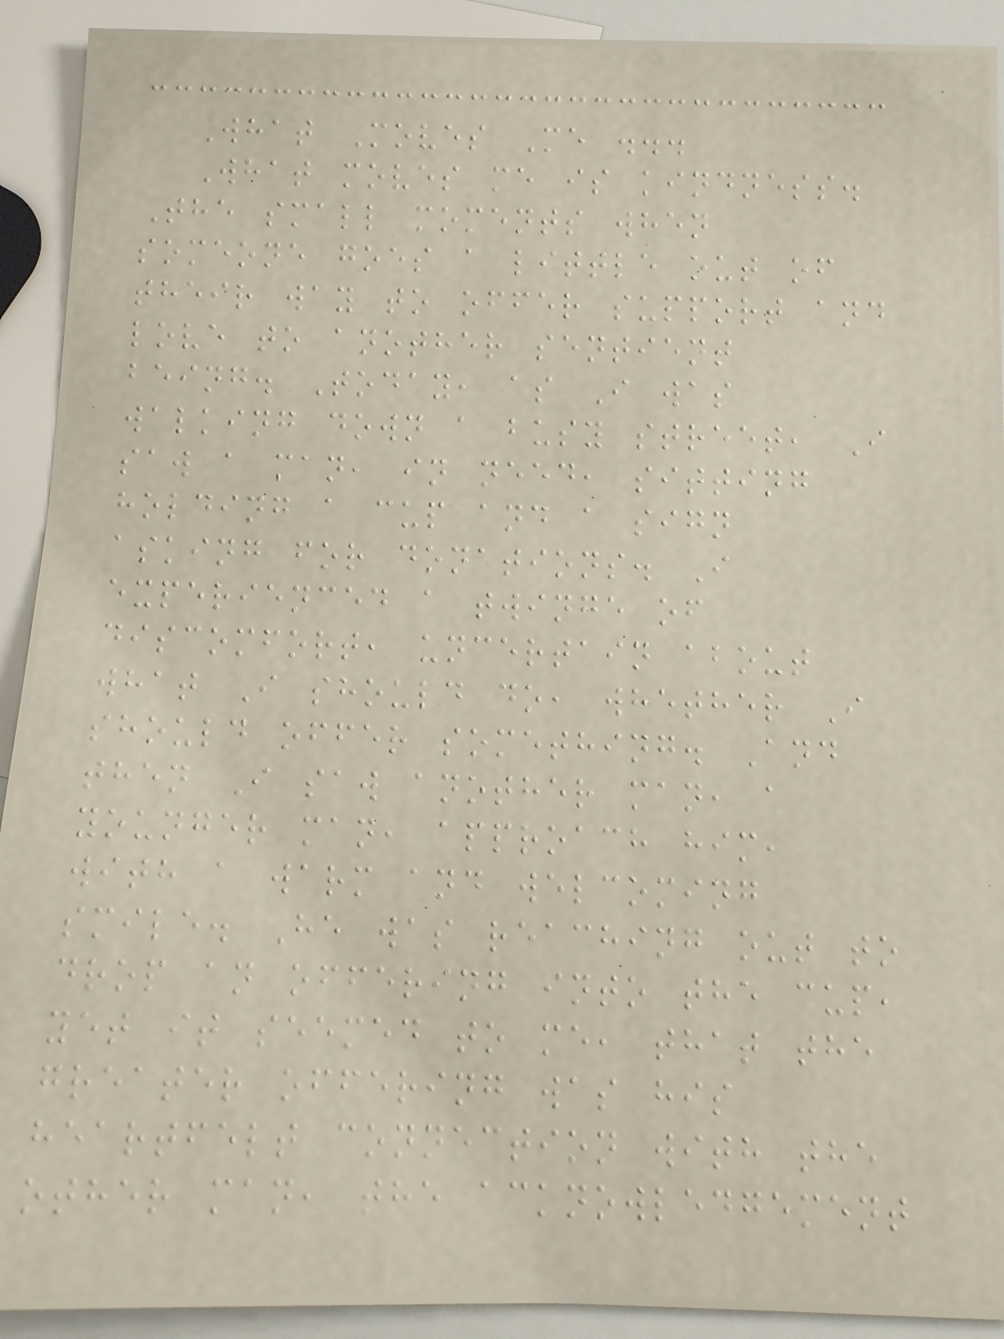What Moves Me ...
What moves me is kindness.
The small moments when
someone goes a little out of
their way to offer support and
love to another sentient
being. Today, as I was
walking down a busy street, I
saw a man, in need, sitting
holding a cup and a sign
asking for donations. I
experienced a twinge of
discomfort, uncertain about
what I should do, whether I
should offer something. And
then I saw another man, a
younger man, approach him,
with a warm and welcoming
smile. He was reaching out to
drop an offering into the cup,
yet it seemed to me, that the
greater offering was his
heartfelt connection with the
other man, the acknowledgement
